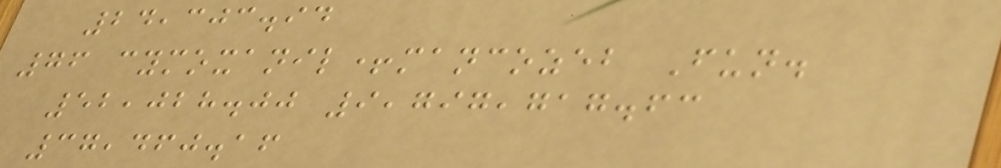24,303.94
76 cymoxanil+mancozeb Fun.
52,028.00 9,797,717.63
37,460.16
